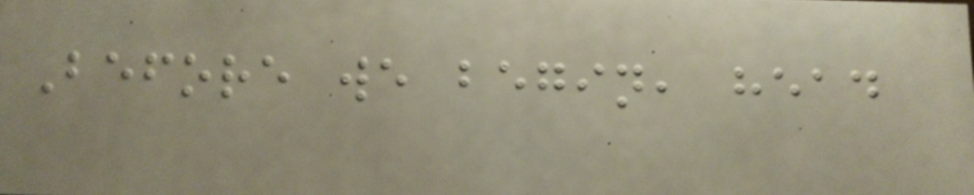Before we begin, head
